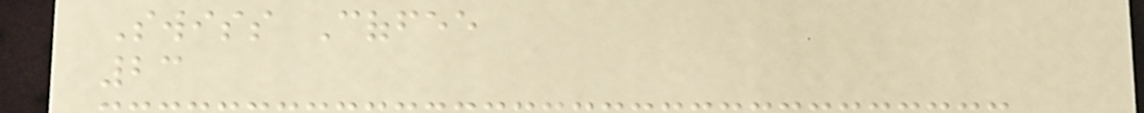Swiss Coffee
23
